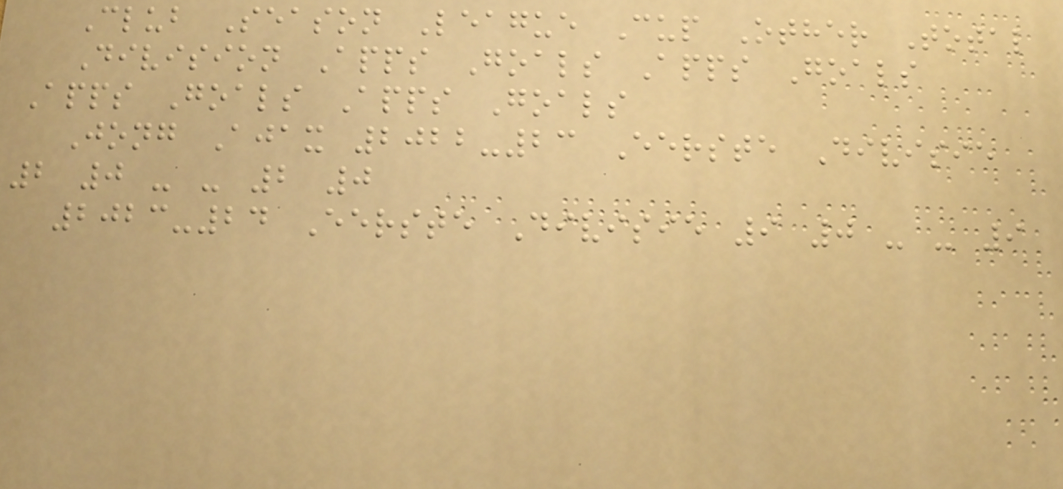Club Season League Cup Other Total
Division Apps Goals Apps Goals
Apps Goals Apps Goals
Jong Ajax 2022-23 Eerste Divisie
2 0 - - 2 0
2023-24 Eerste Divisie 9 0 - - 9
